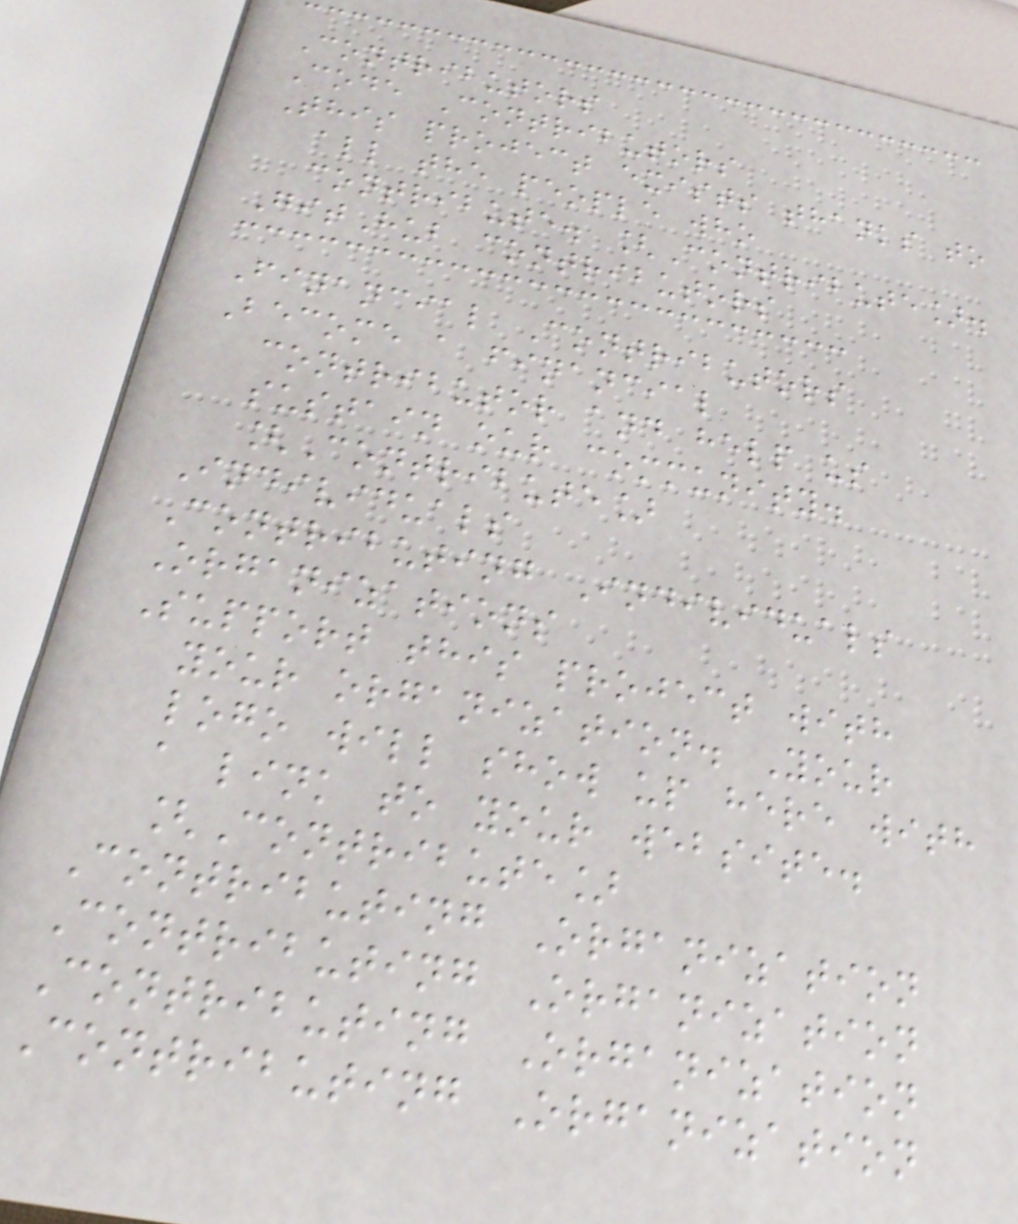Contributors
Code Contributors
This project exists thanks to
all the people who
contribute. [Contribute].
GitHub contributors
Financial Contributors
Become a financial
contributor and help us
sustain our community.
[Contribute]
Individuals
Contributing Individuals
Organizations
Support this project with
your organization. Your
logo will show up here with
a link to your website.
[Contribute]
Contributing Organization
Contributing Organization
Contributing Organization
Contributing Organization
